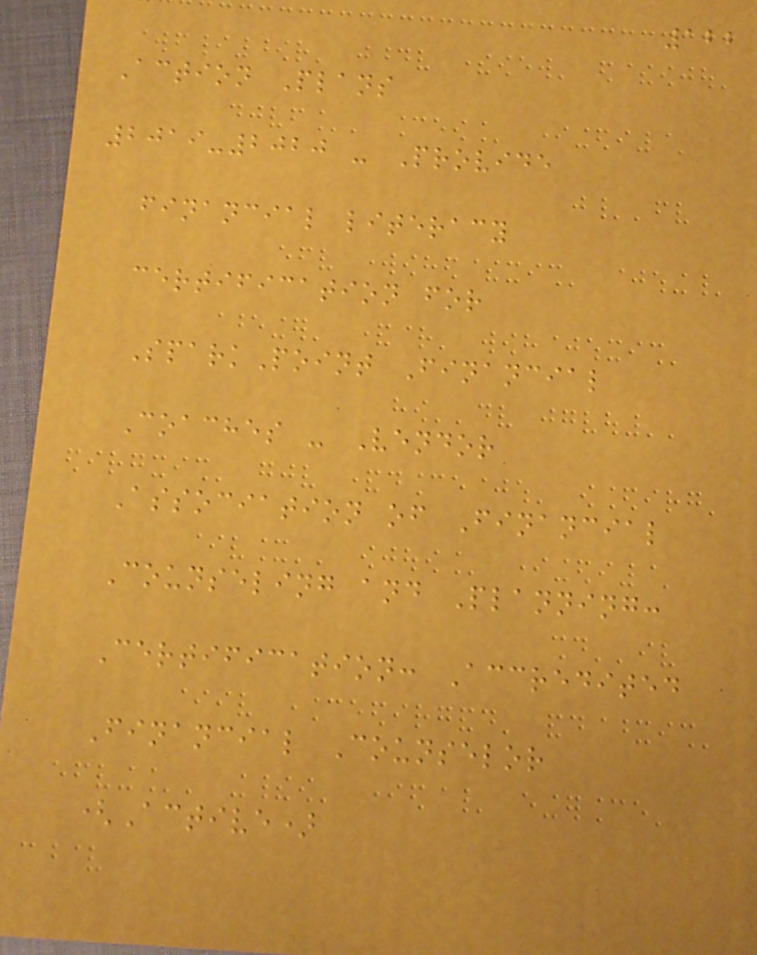122
Action Plans
2019-2020 - Provide
financial literacy
certification for
SparkPoint Financial
Coaches - Vendor
Association of Financial
Counseling and Planning:
Certification: Accredited
Financial Counselor
(Active)
